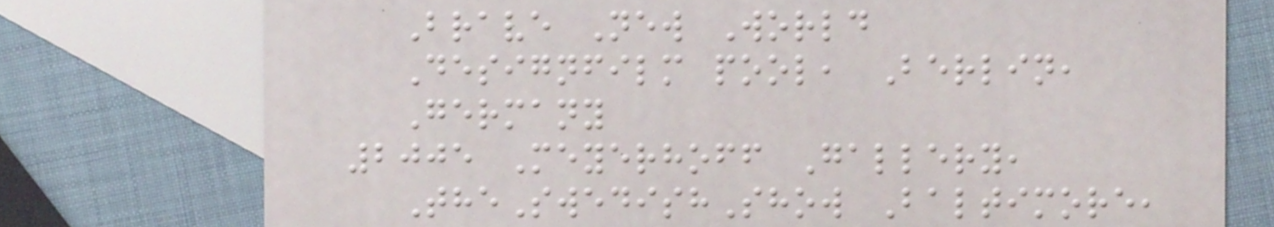Brave New World
Designfilm pool, Berlin,
Germany
2005 Meyerhoff Gallery,
TheSwedishShow Baltimore,
